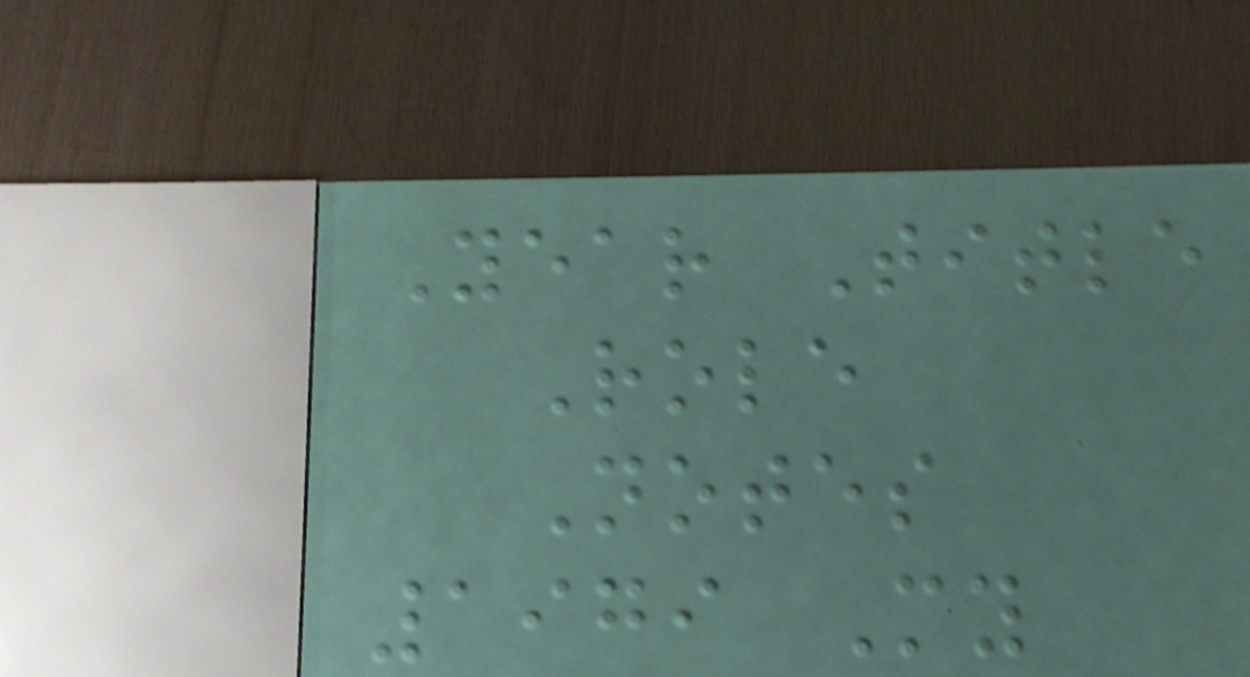Year Title
Role
Notes
1979 My
